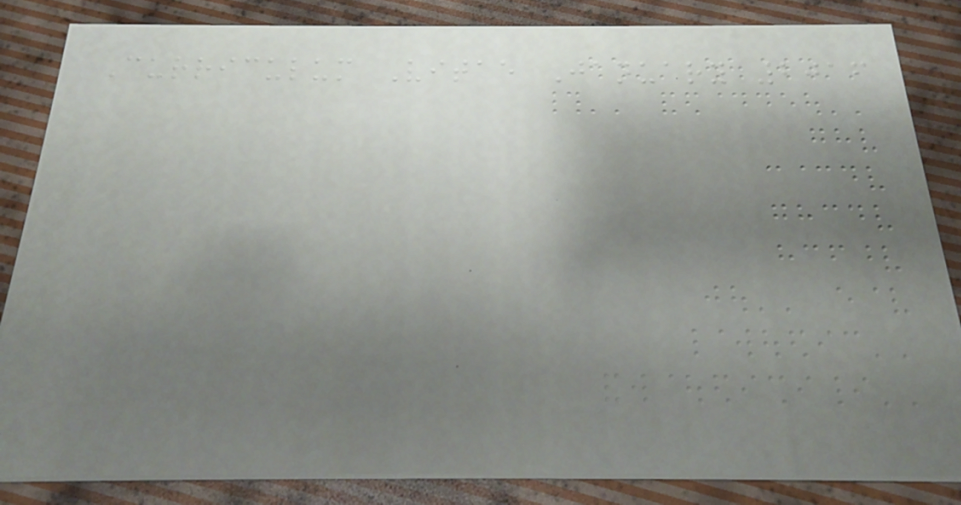Curriculum Vitae January 2016
